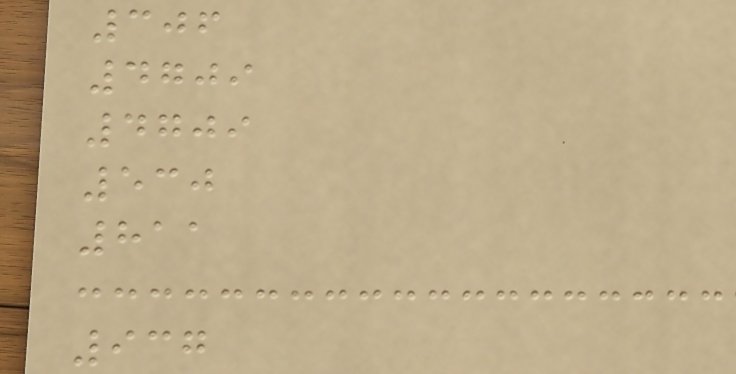306
4709
4709
530
811
937
